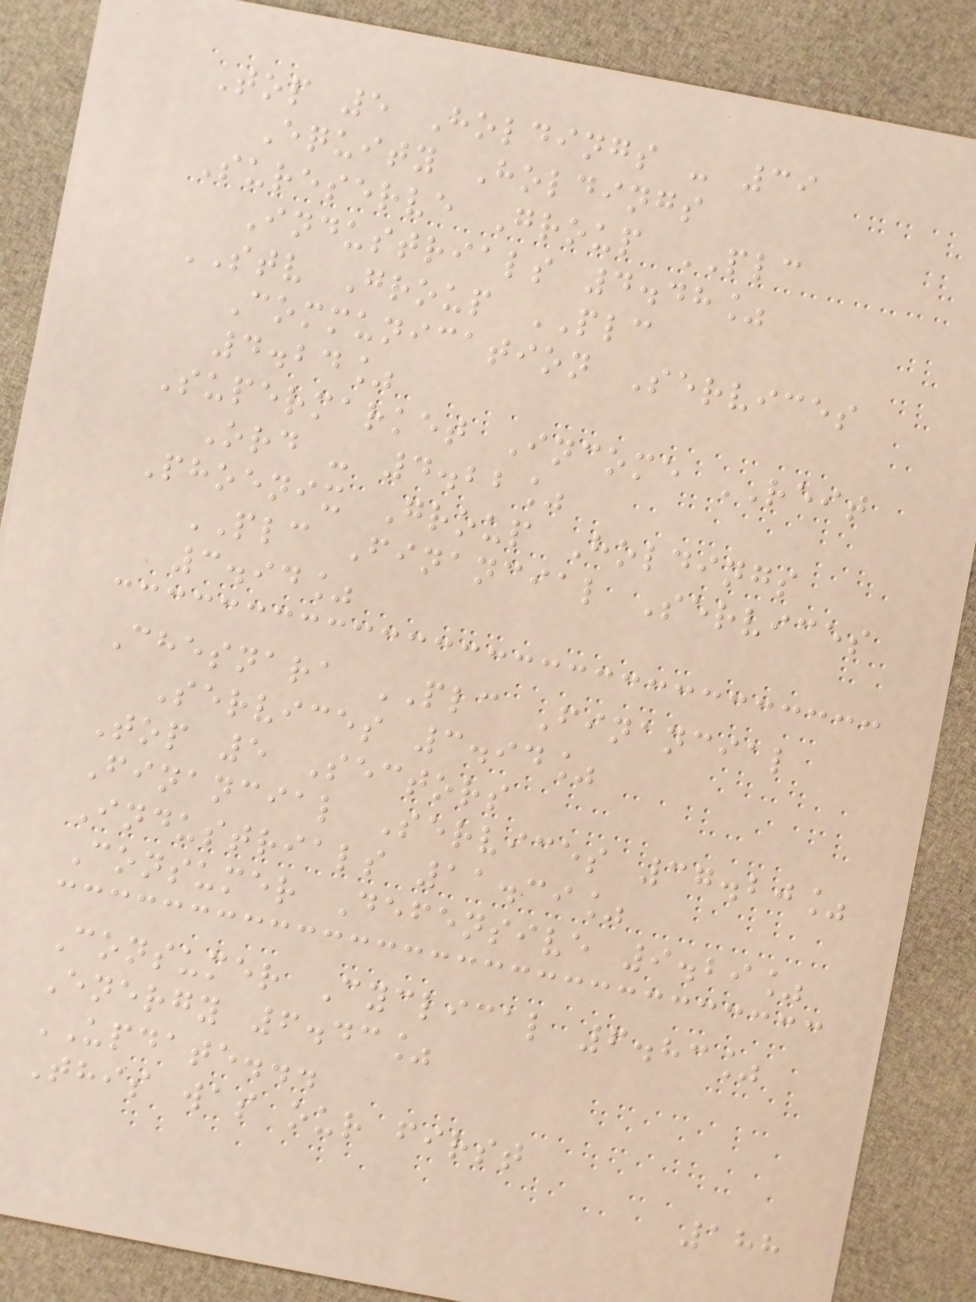Top 5 Holdings - 39
Equity Holdings
Sureserve Group PLC
Industrials 4.48%
STV Group PLC
Communication Services
4.24%
Supermarket Income REIT
Ord - 4.22%
Phoenix Group Holdings
PLC Financial Services
3.94%
Chesnara PLC Financial
Services 3.94%
Top 5 Sectors
Financial Services 37.20%
Industrials 11.39%
Consumer Defensive 9.29%
Consumer Cyclical 6.83%
Energy 6.43%
UPDATE...
This was our first
188
